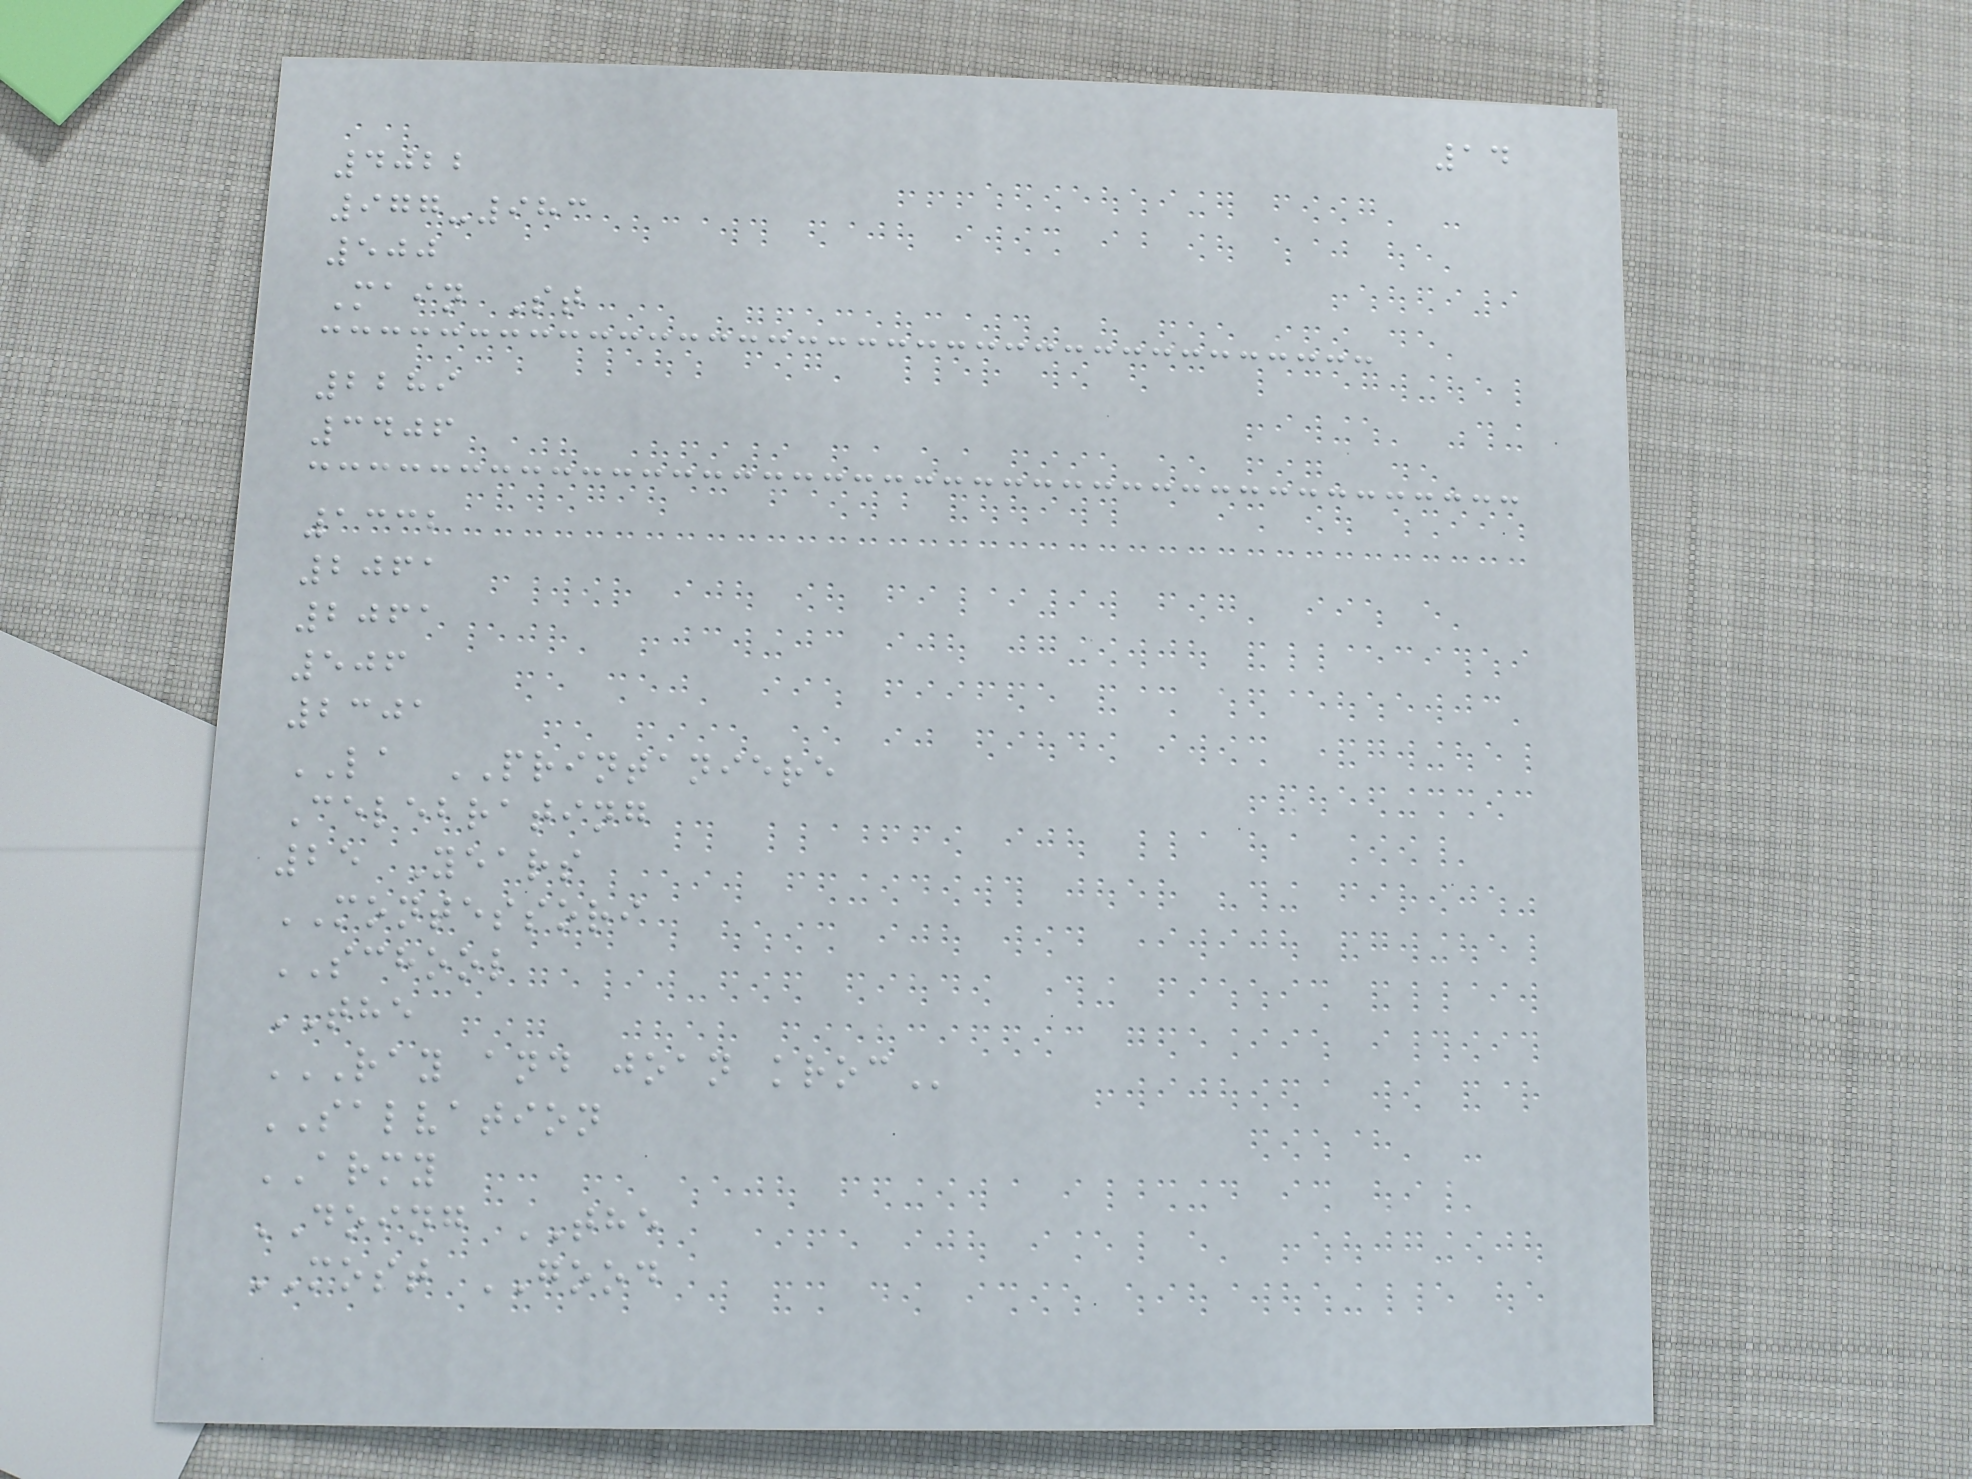14
4022
977-983
500
Main St
2289
3406
1332
2061
2061
506
2301
LA PRINTANIERE
Celebrating
25 Years
MONTESSORI
SCHOOL
THE
RAY AND JOAN KROC
SALVATION
ARMY
DOING THE
MOST GOOD
